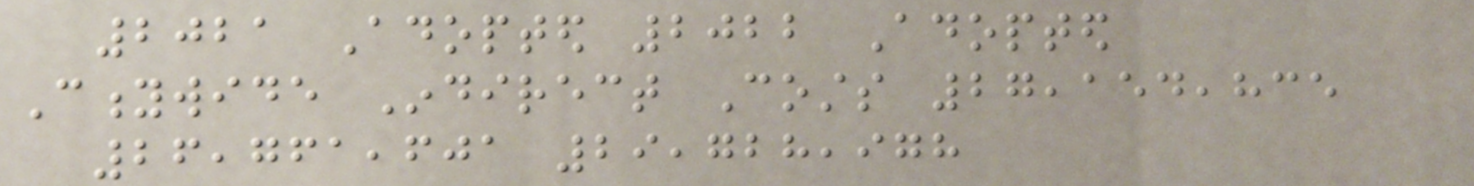2021 Adopted 2022 Adopted
Citywide Indirect Costs 27,154,835
26,761,601 29,728,978
